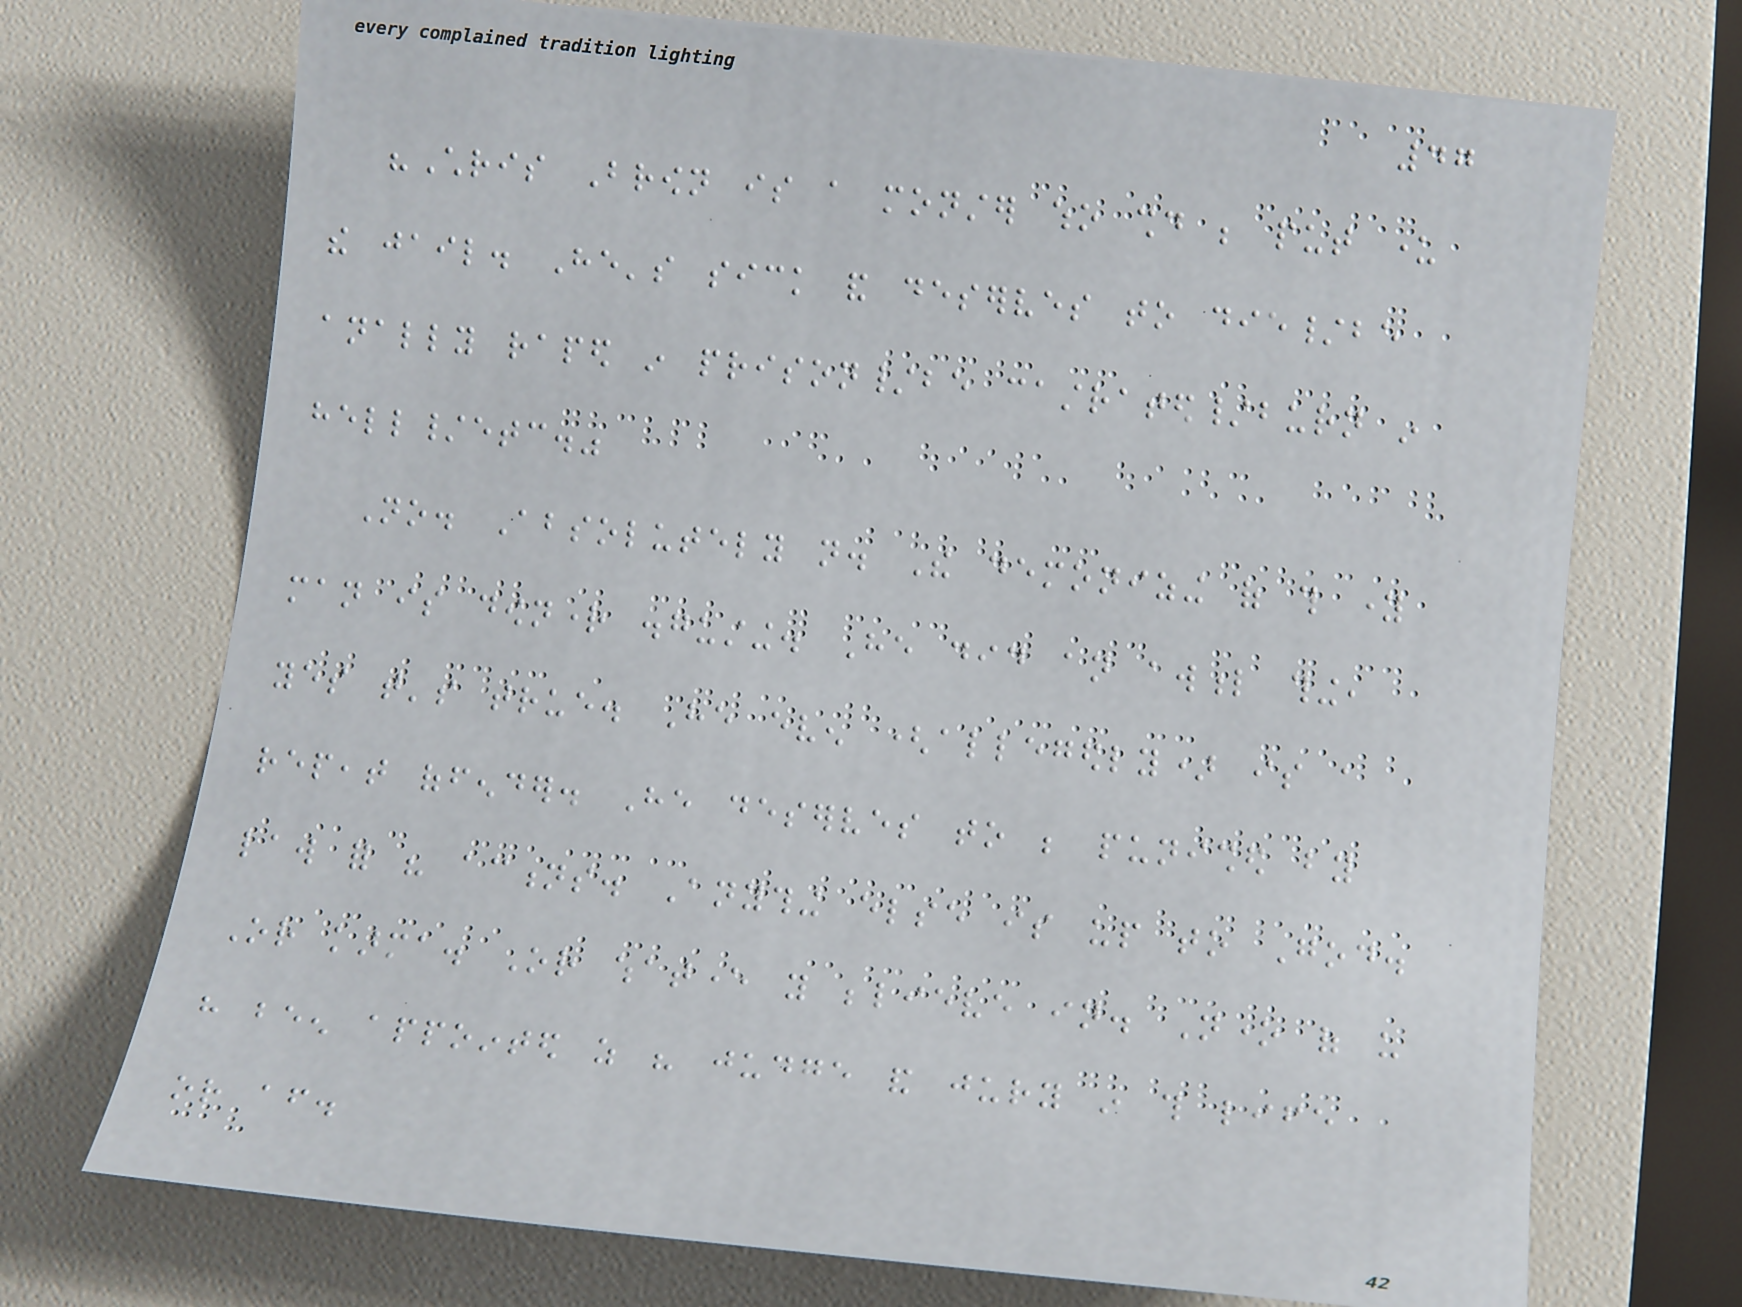47
"Chris Brown is a monster who should be put under
the jail. He's sick and deserves to die/be
anally raped in prison/be castrated/burn in
hell/etc."
No. Absolutely not. The demonizing of this young
man is downright disgusting. He did an awful thing,
yes that's true. He even (allegedly) is a
repeat offender. He deserves to be punished by
law for his actions. Anything else is up to God.
Or karma. Or whatever you believe in. None of us
have been appointed as his judge and jury in this life
or after.
